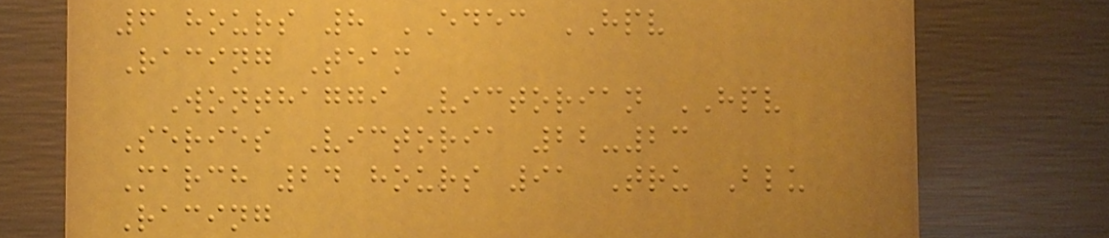6 hours 8 EDEC HPV
Racing Team
Wonthaggi Victorian HPV
Series Victoria 22-23
March 24 hours 91 Tru Blu
Racing
